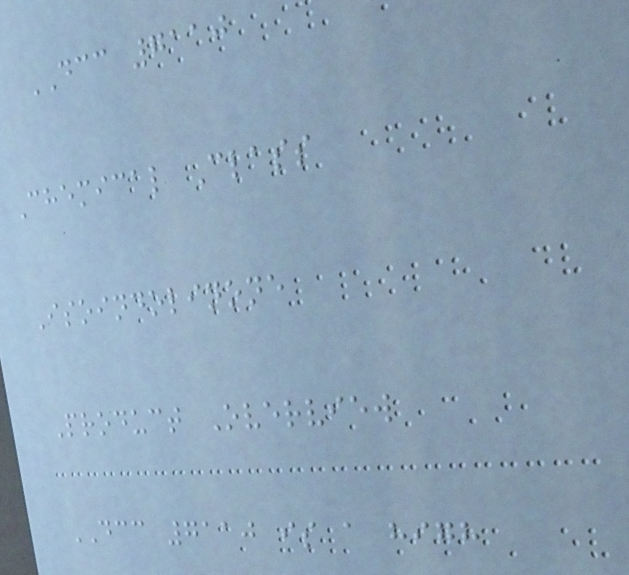DCC 7110
Chemical Class
Isoindolinone
Product Overview
DCC 7110 is a high
